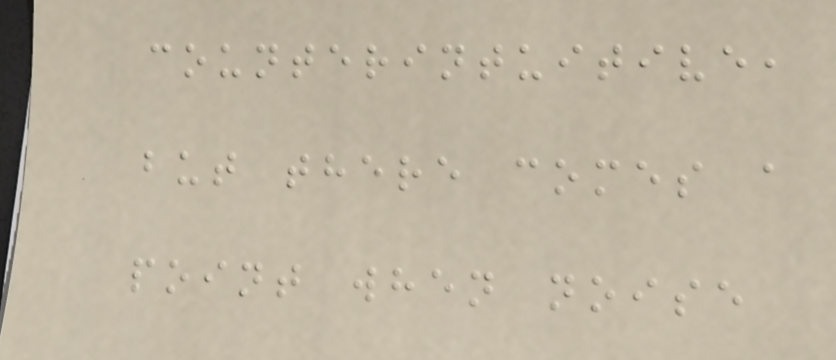counterintuitive,
but there comes a
point when noise
